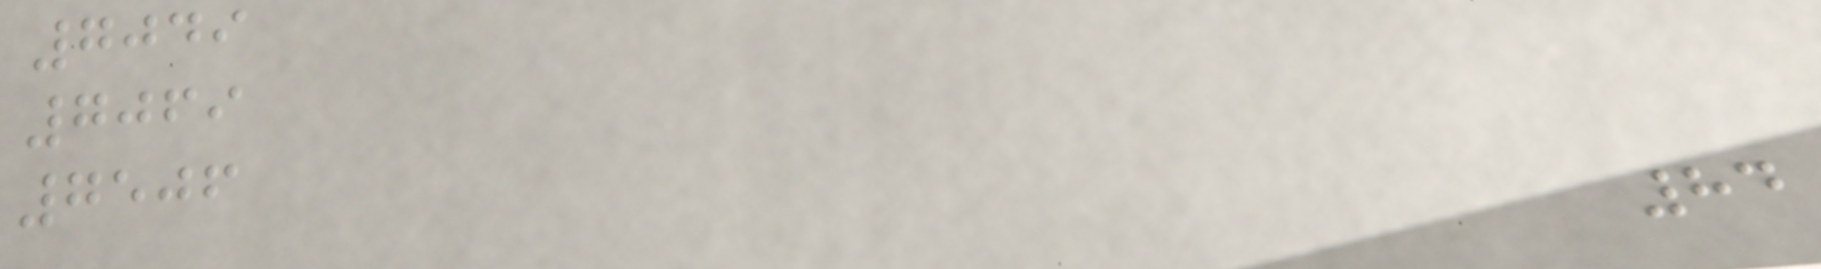7049
7069
7506
84
